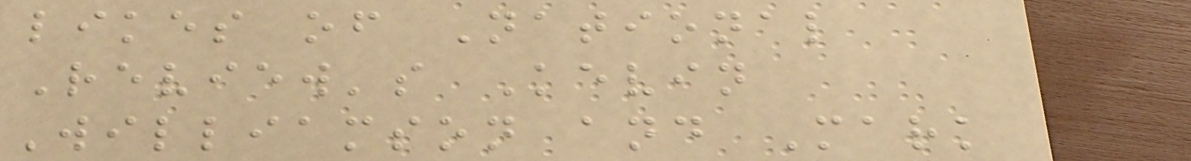likes of National
Review's Kevin
Williamson and Mark
